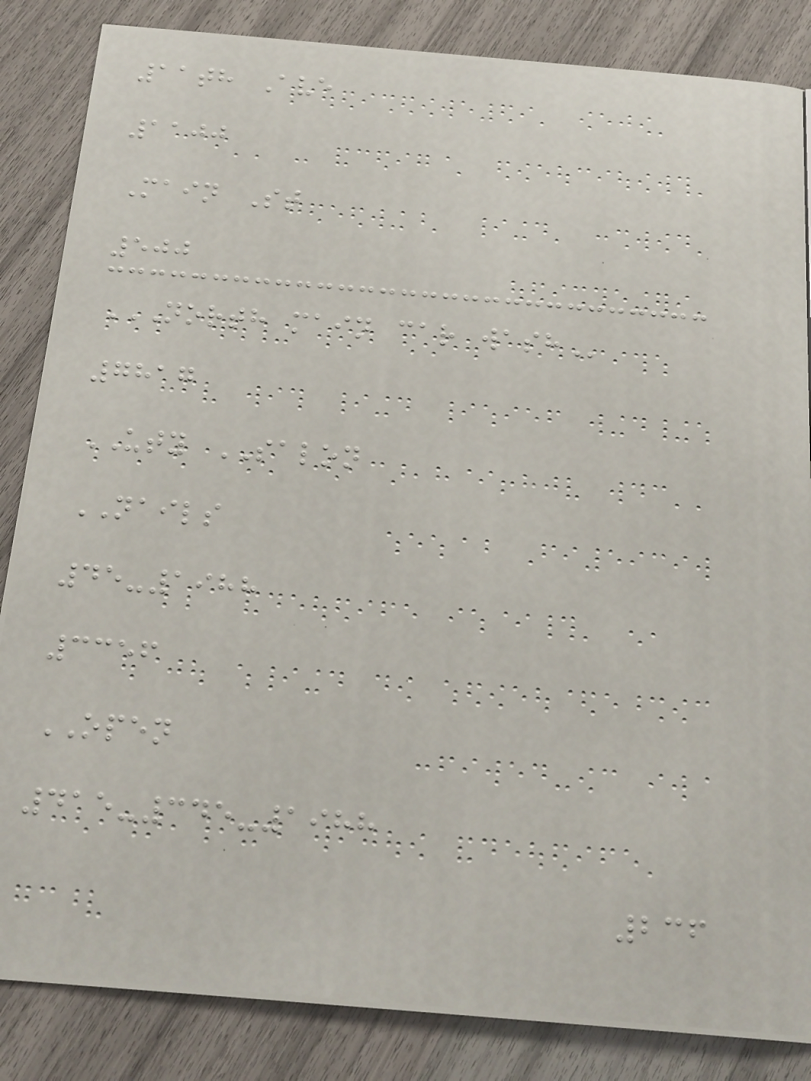11th Ave
1100
Main St
500
NORTH MAIN CAR WASH
7817
UTY SALON
NAILS
45-1988
3356
OPEN
415-345-1988
236
